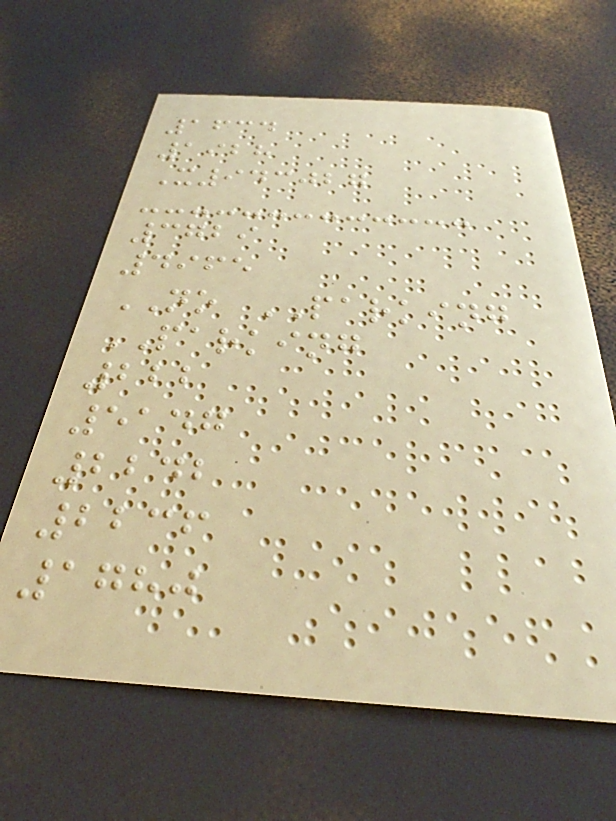1634
1928
X943027
3729
4965
NO PARKING
PARKING
222
5147
2242
2236
1780
